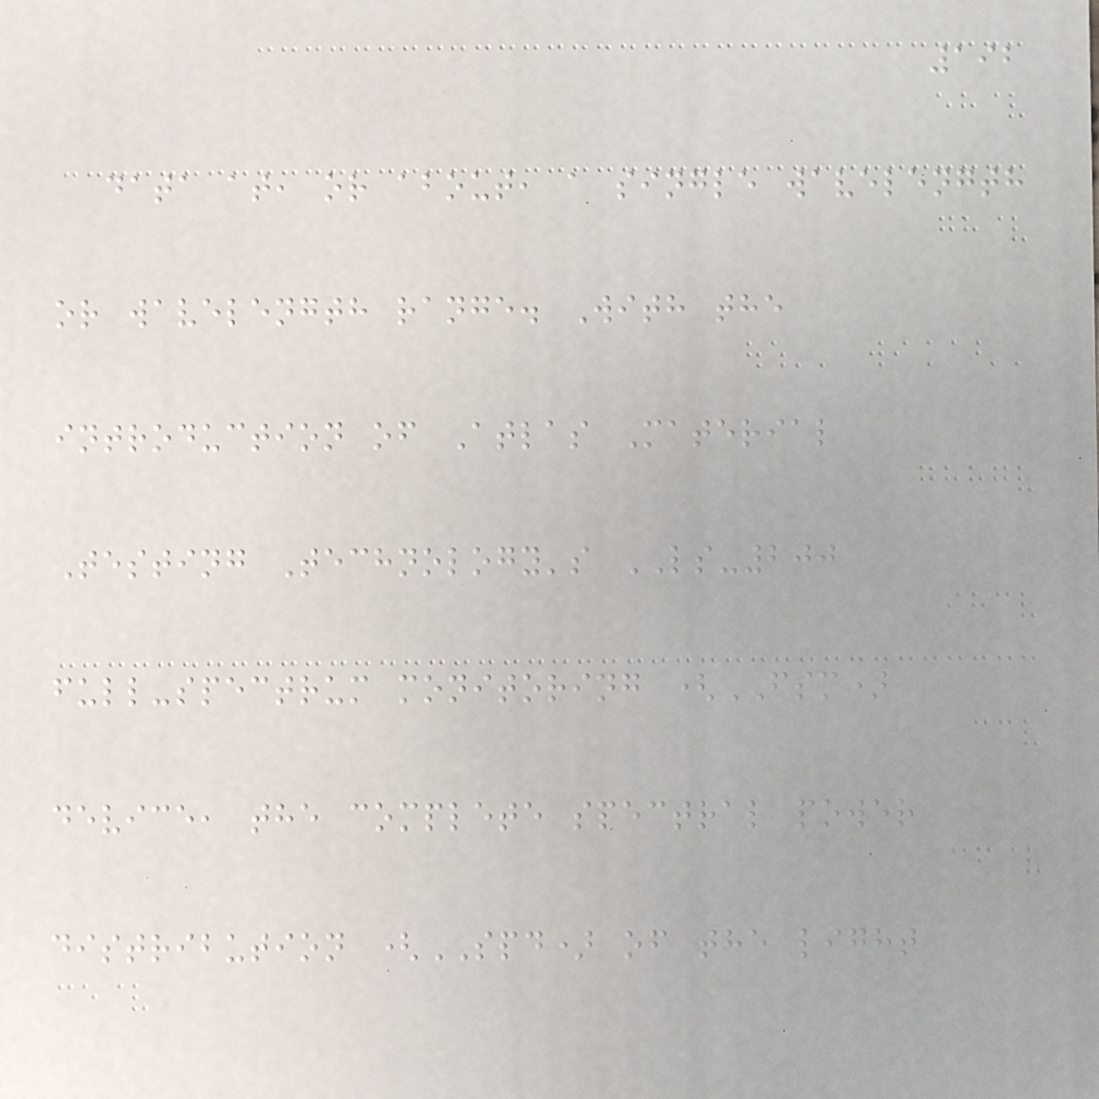192
data at, or about, a single wavelength
or wavelength range. With the
introduction of Atlas Material
Testing Technology's LS-200
full-spectrum monitoring (FSM)
device, the complete spectral power
distribution (SPD) of the light
